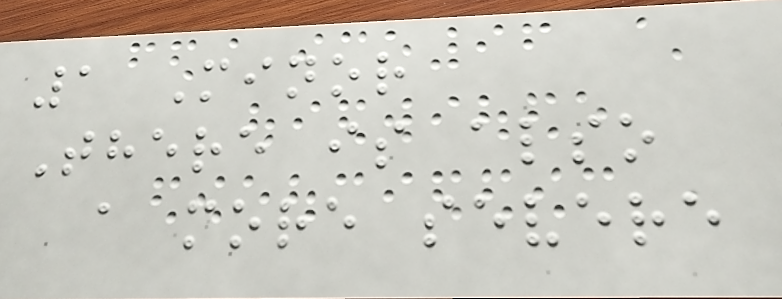1 Minor
There is also
a more severe
